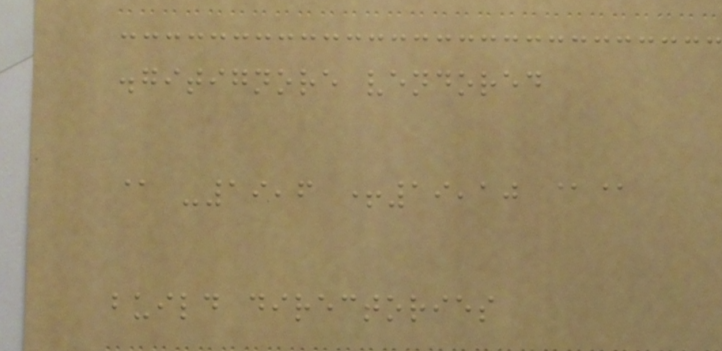.gitignore vendored
@ -19,6 +19,10 @@
build directories
